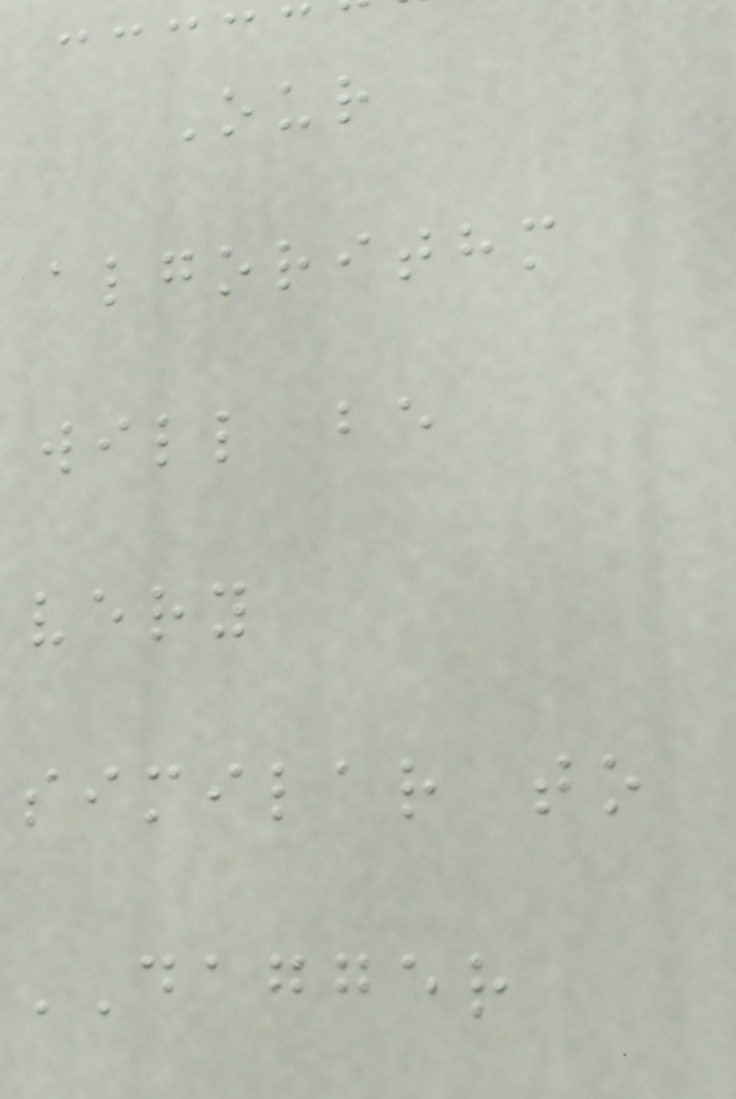Our
algorithm
will be
very
similar to
DAGGER
